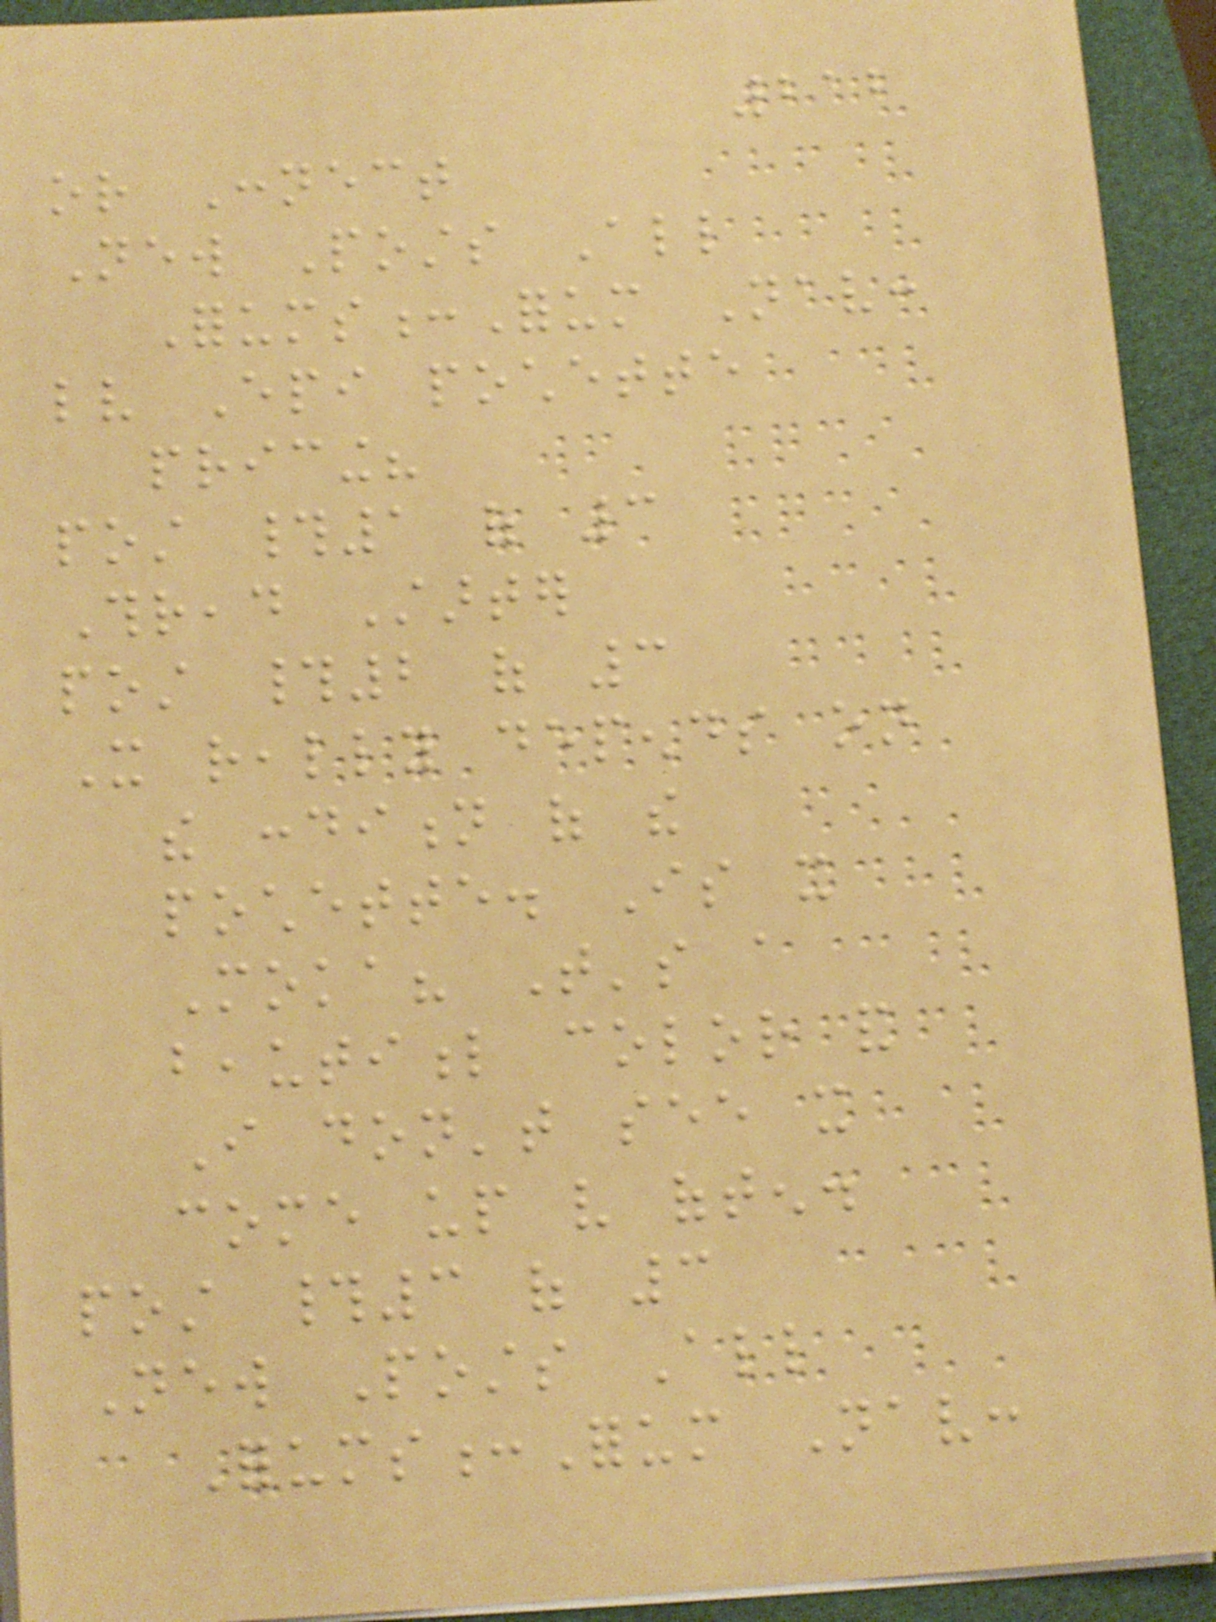212
or Connect
New Posts All
Forums:Forum Nav:
lv Epi pochette
pricing?
post #1 of 3
Thread Starter
post #2 of 3
It really depends on
the condition of the
pochette. Is it
Moka? That's a
beautiful color and
I don't see it
come up very often.
post #3 of 3
New Posts All
Forums:Forum Nav:
